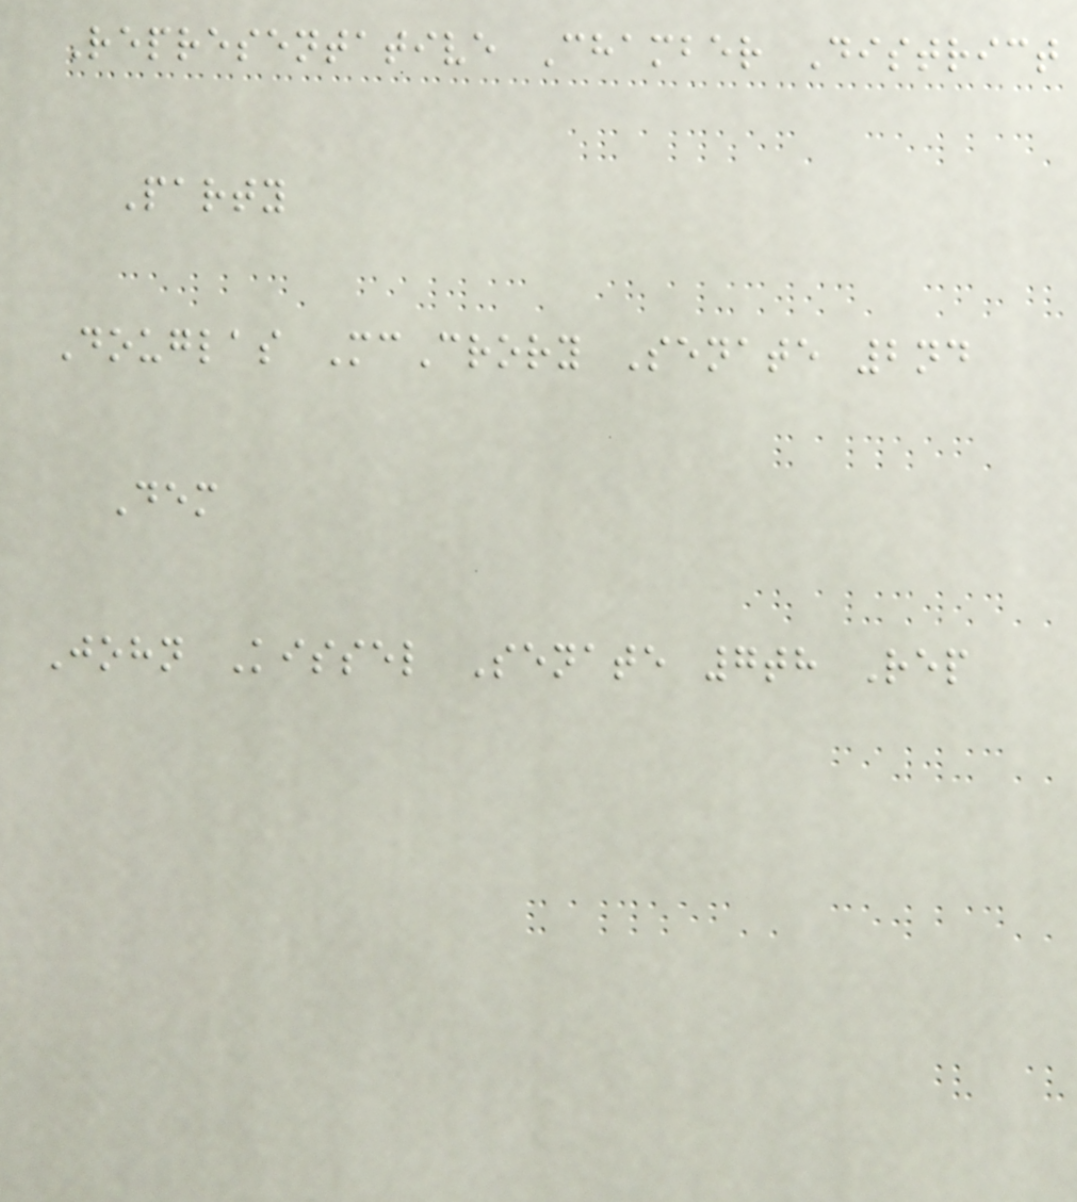Representative Chamber District
Party
Douglas McCrory Senate 2nd
Dem
John Kissel Senate 7th Rep
